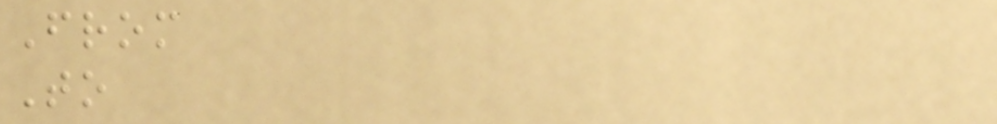From
To
